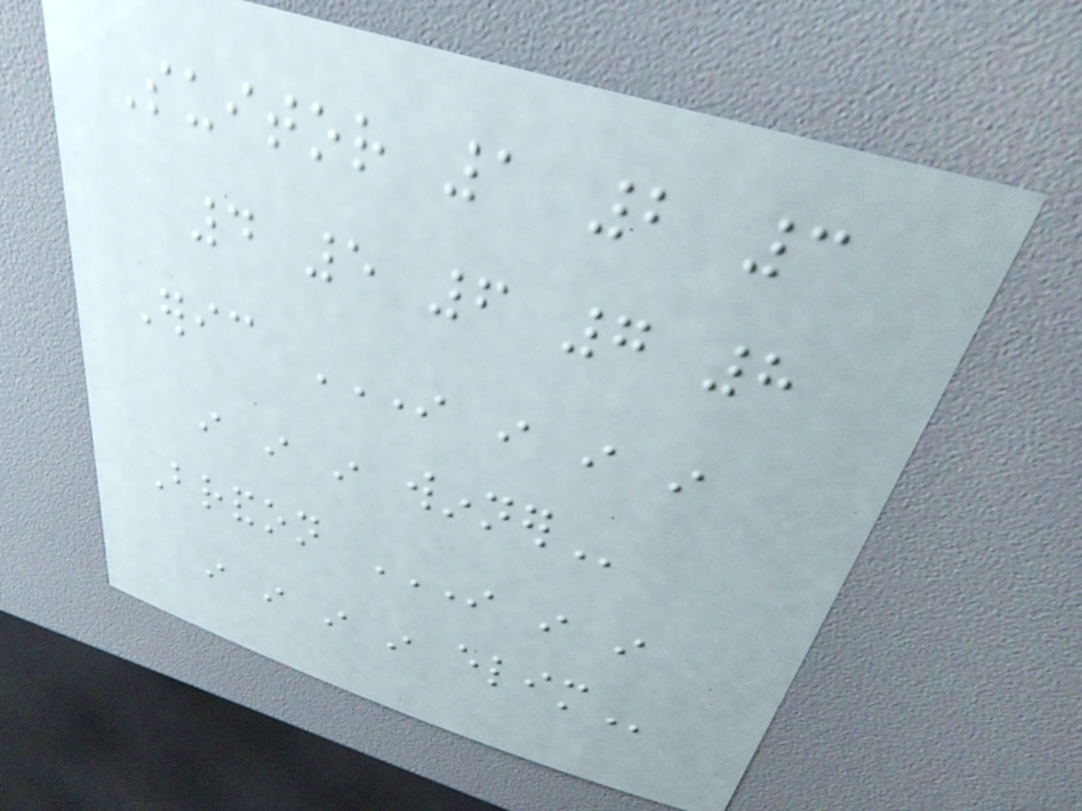Suitor 1 2 3
4 5 6 7 8
Eric IN IN IN IN
IN IN IN WINNER
Brandon IN IN IN
IN IN IN IN ELIM
